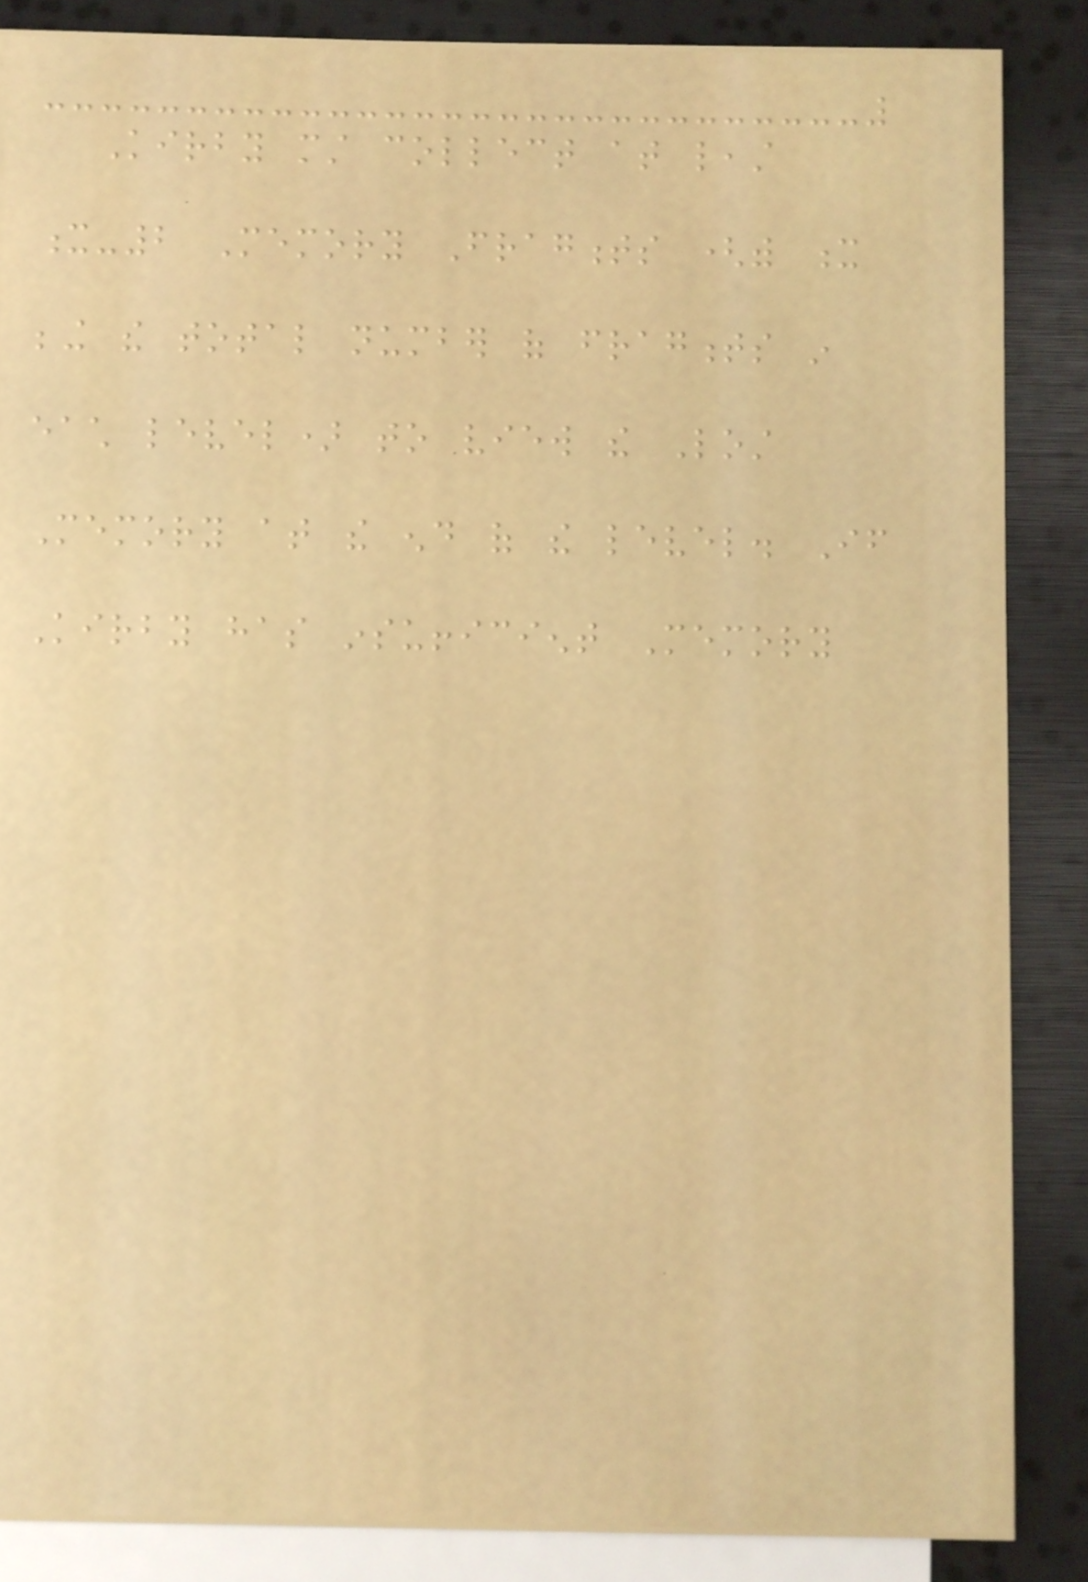Kirby must collect at least
x-2 Memory Fragments (with x
being the total number of fragments in
each level) to view the Lost
Memory at the end of the level. If
Kirby has insufficient Memory
